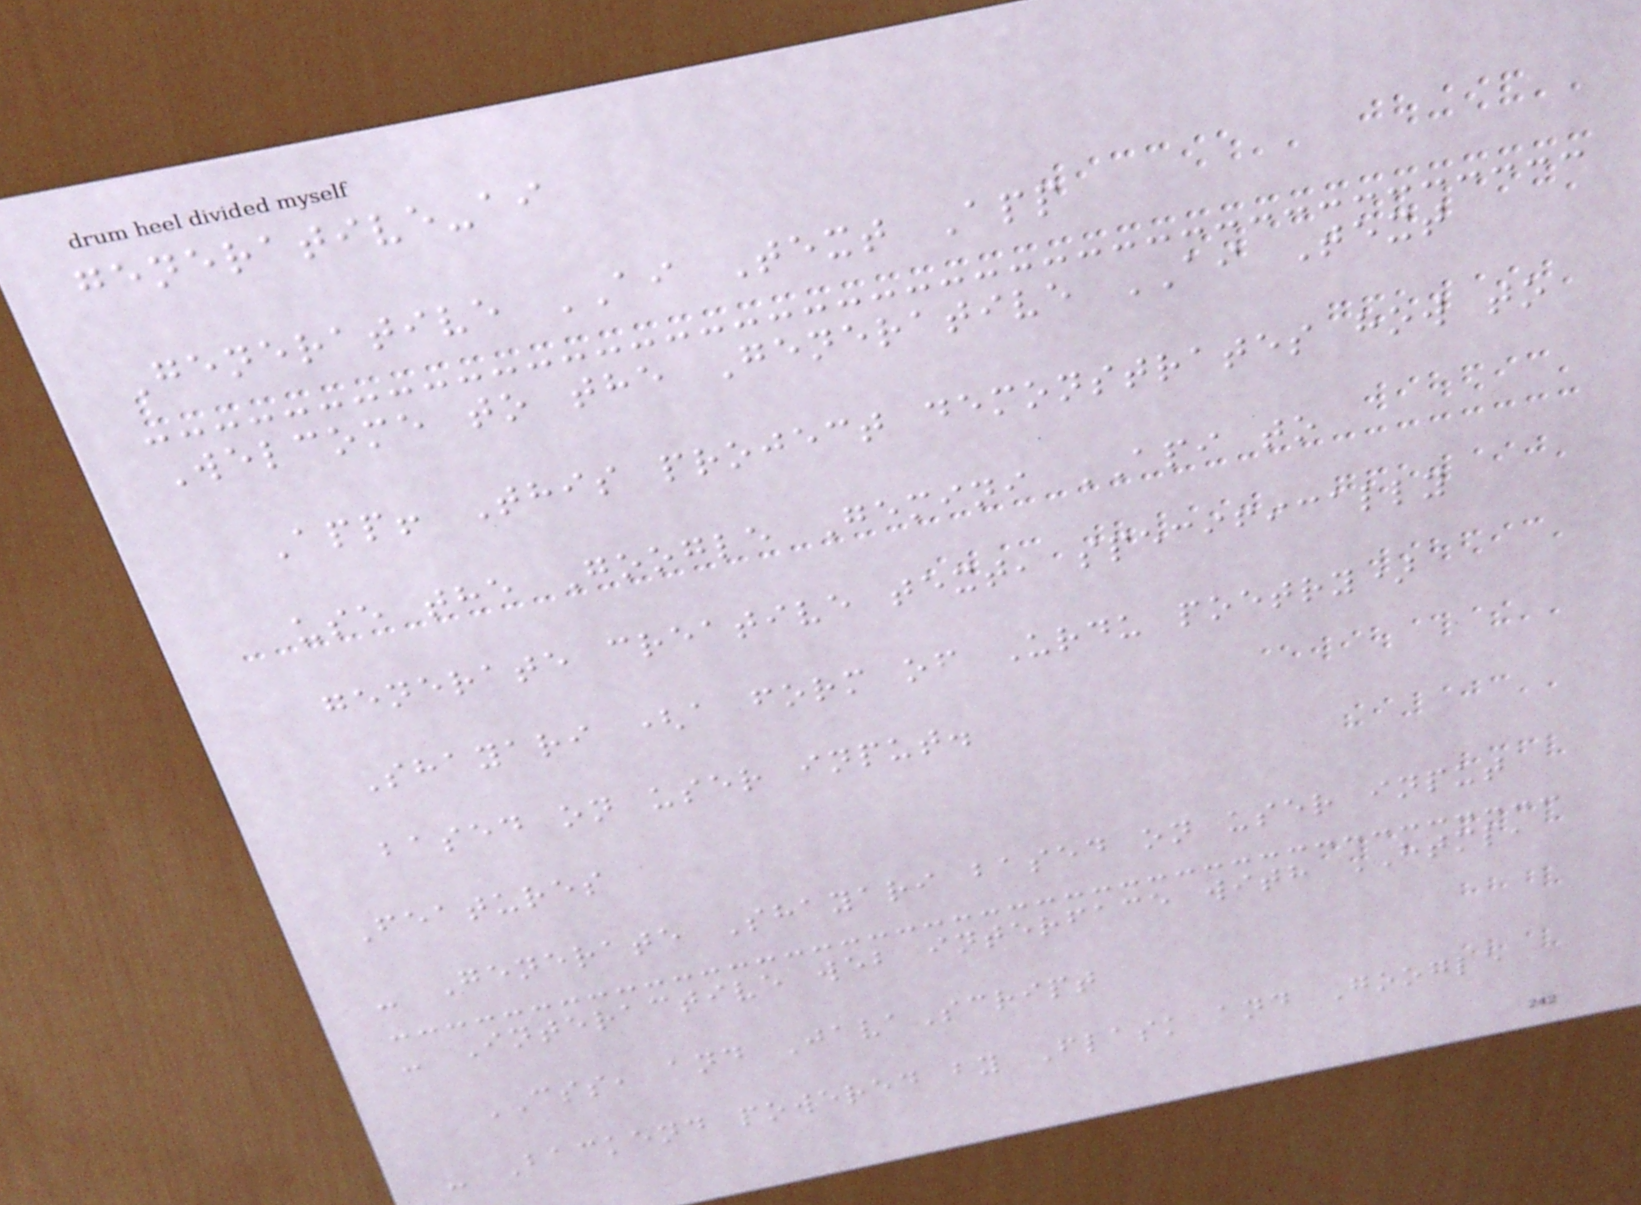generative-ai
Generative AI Text App
Welcome to the Generative AI Text
App! This project demonstrates how to
use the Google Gemini API to
generate creative text, specifically
Shayari (a form of Urdu poetry)
based on user input.
Features
- Generate Shayari based on user input
- Interactive web interface with HTML,
CSS, and JavaScript
- Backend powered by Flask and Google
